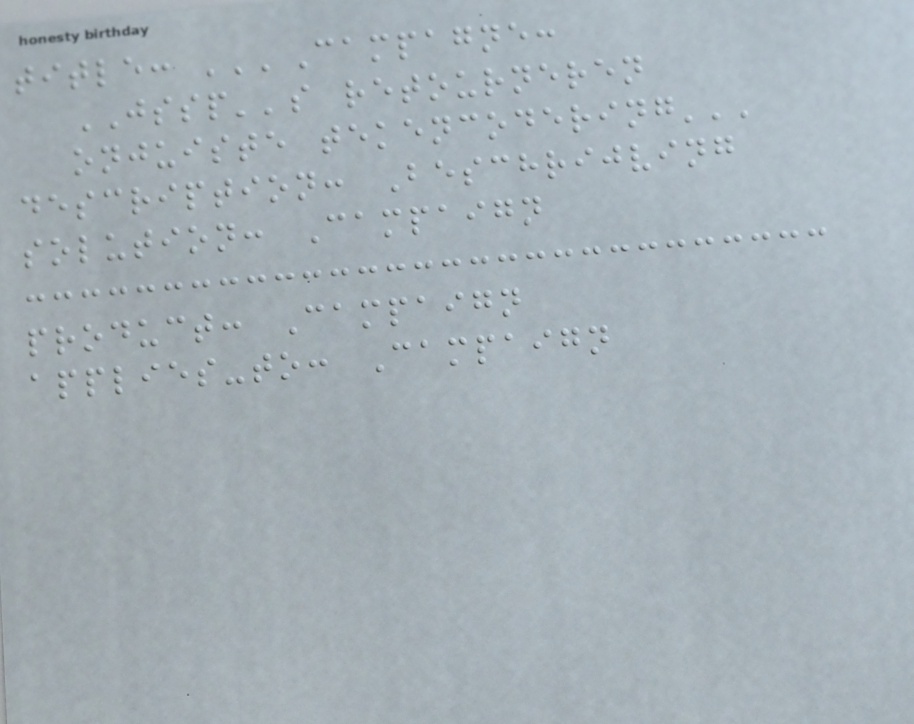title: '''Campagne:
JSSP''s retourneren
onjuiste tekencodering'''
description: Beschrijving
solution: Campaign
product: Campaign
applies-to: Campaign
